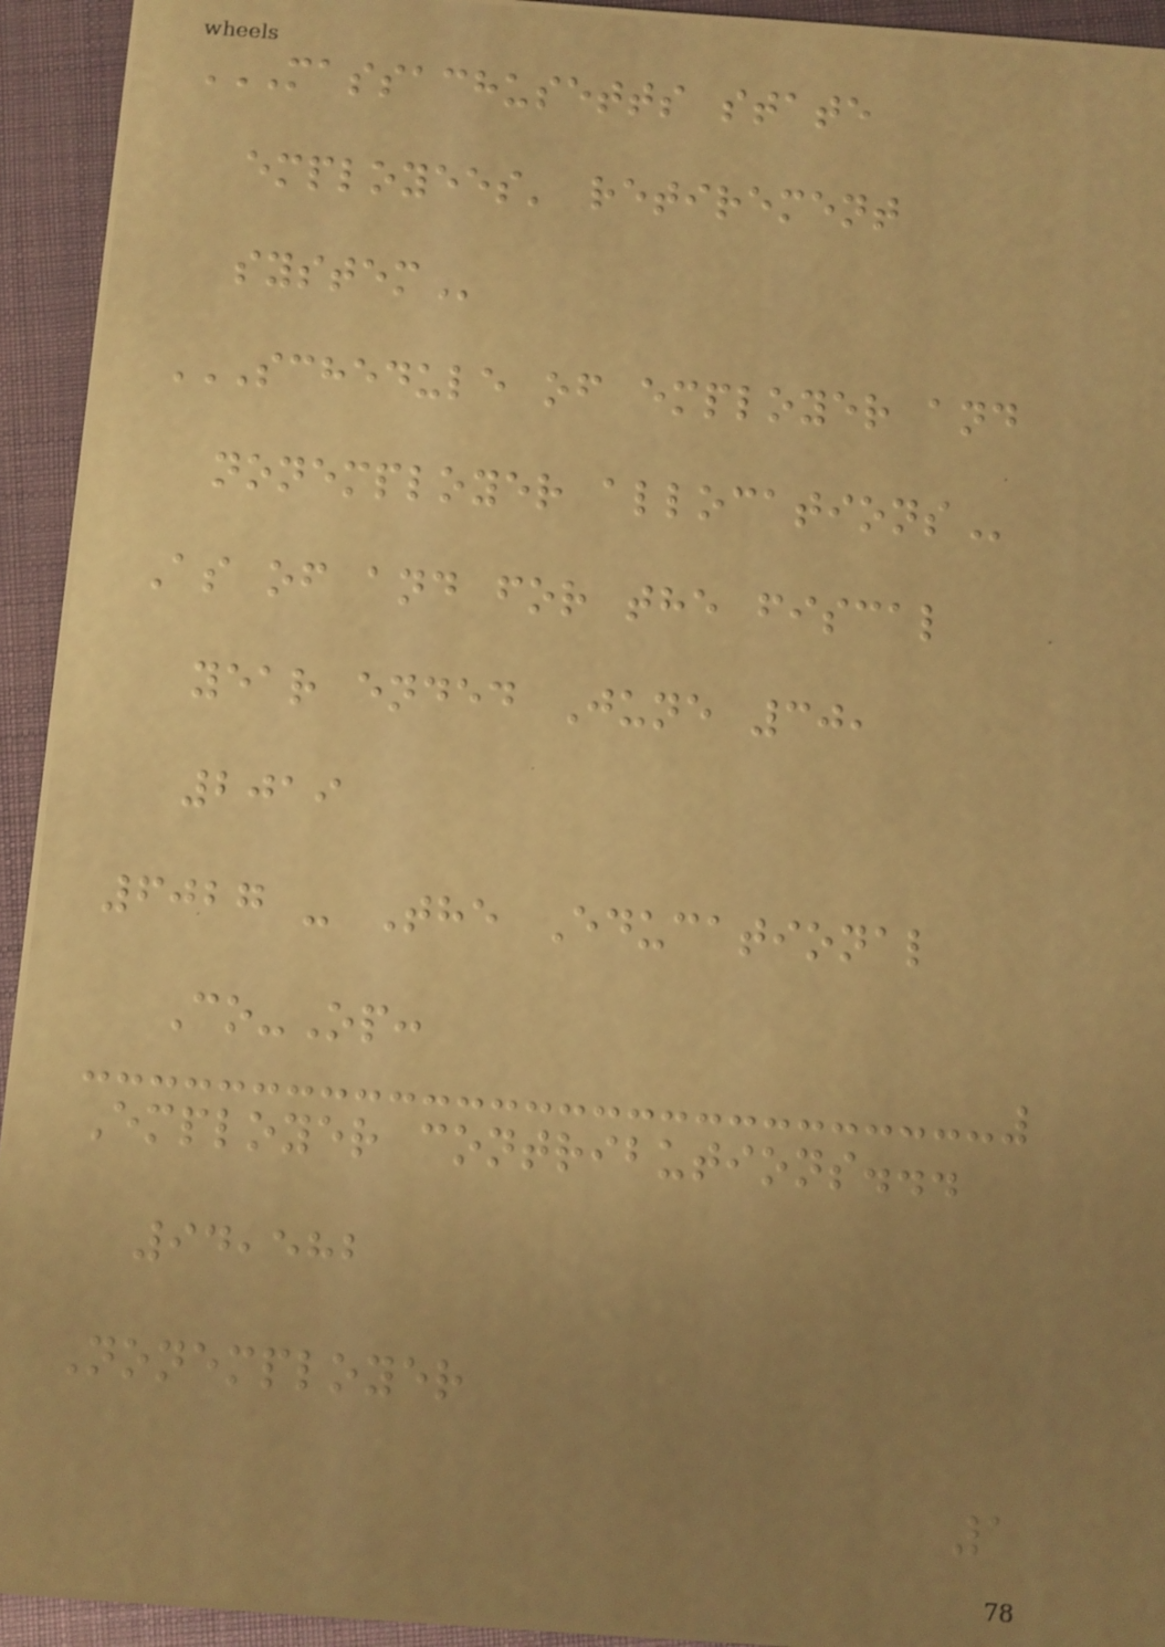MASSACHUSETTS STATE
EMPLOYEES' RETIREMENT
SYSTEM
SCHEDULE OF EMPLOYER AND
NONEMPLOYER ALLOCATIONS
As of and for the fiscal
year ended June 30,
2019
6027 - The Educational
Co-Op:
Employer contributions...
94,582
Nonemployer
1
